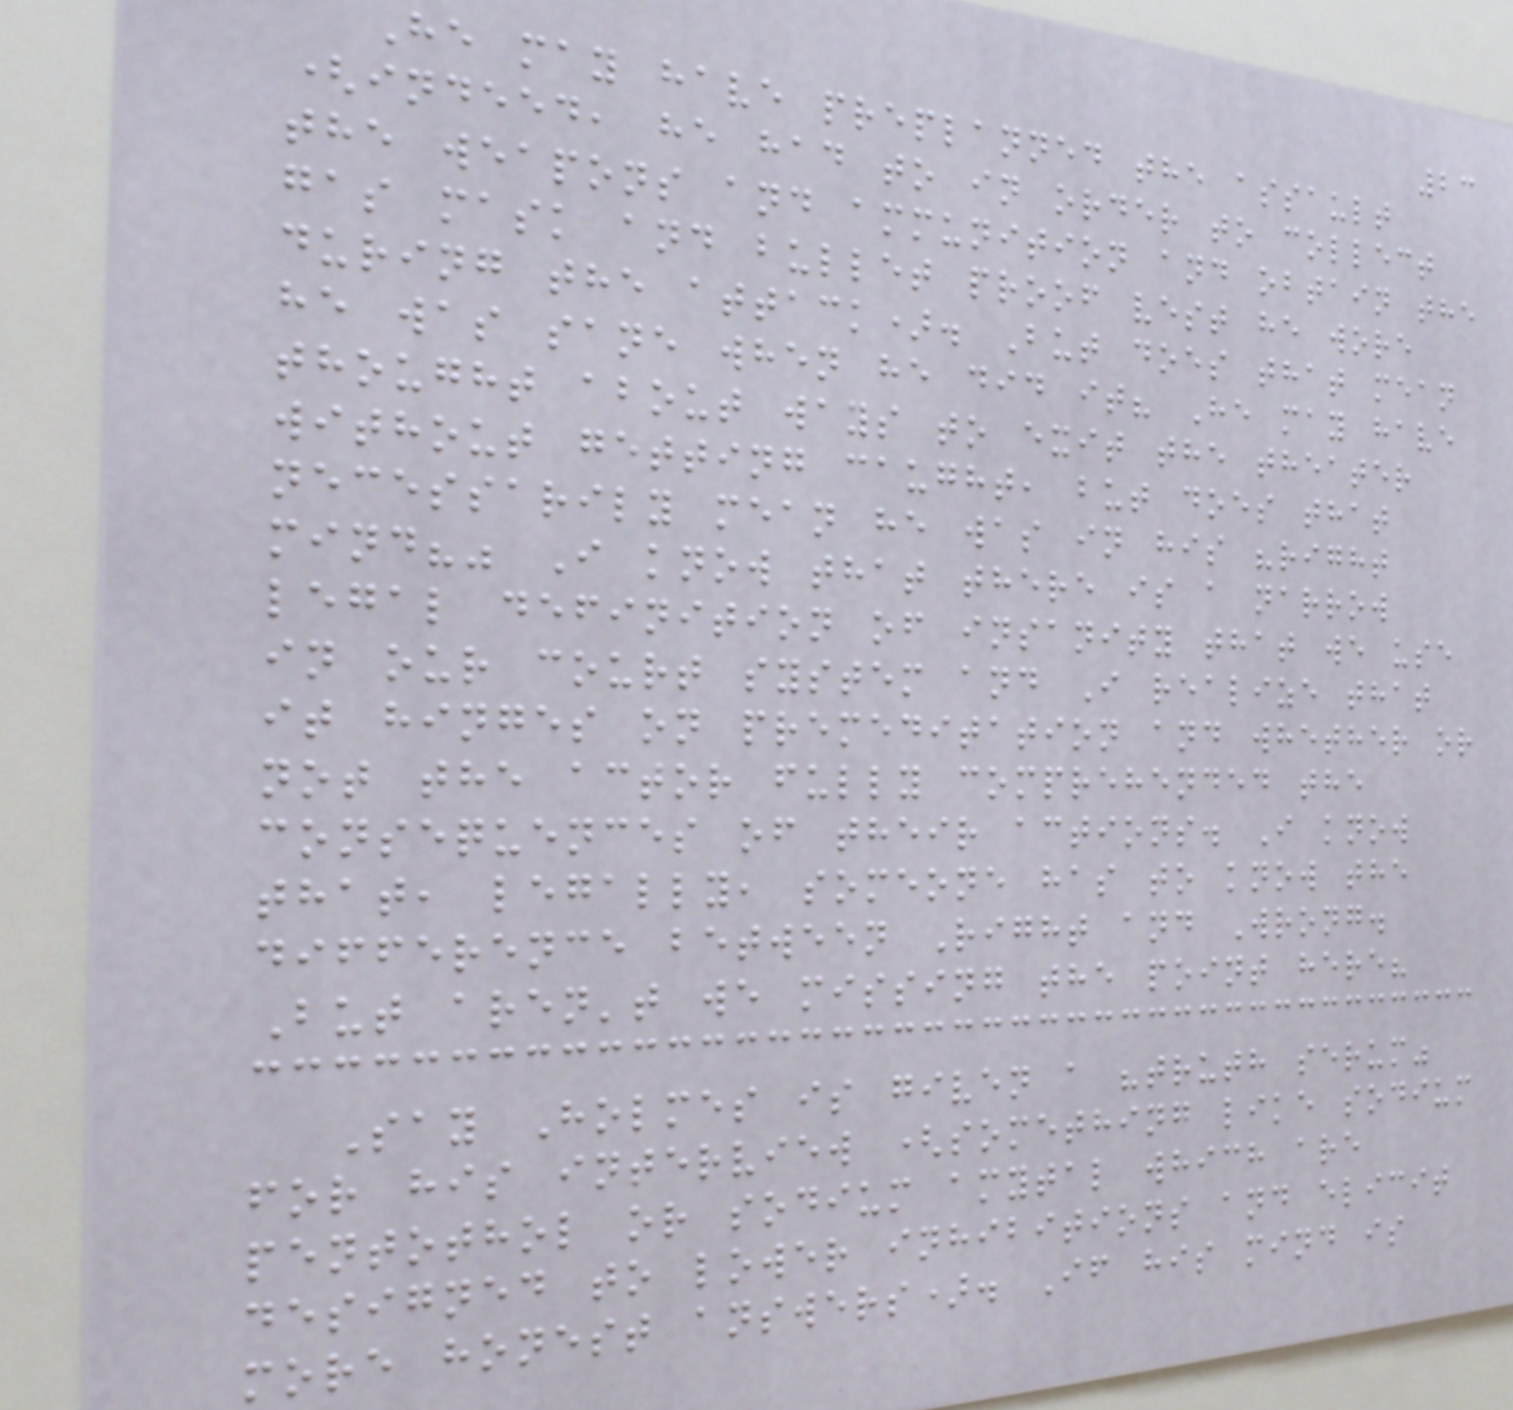23
He may have preplanned the assault
(indeed, he had to in order to collect
the weapons and ammunition and obtain the
gas mask and bullet proof vest he wore
during the attack). But does that mean
he was sane when he did it? He may have
thought about ways to exit the theater
without getting caught, but does that
necessarily mean he was in his "right
mind?" I know that there is a narrow
legal definition of insanity that we use
in our court system and I realize that
it hinges on premeditation and whether or
not the actor fully comprehended the
consequences of their actions. I know
that, legally, someone has to know the
difference between Right and Wrong.
But aren't we missing the point here?
Say Holmes is given a "truth serum"
for his interview (something like sodium
pentothol or sodium amytal which are
designed to lower inhibitions and elicit
more honest answers). If his mind is
